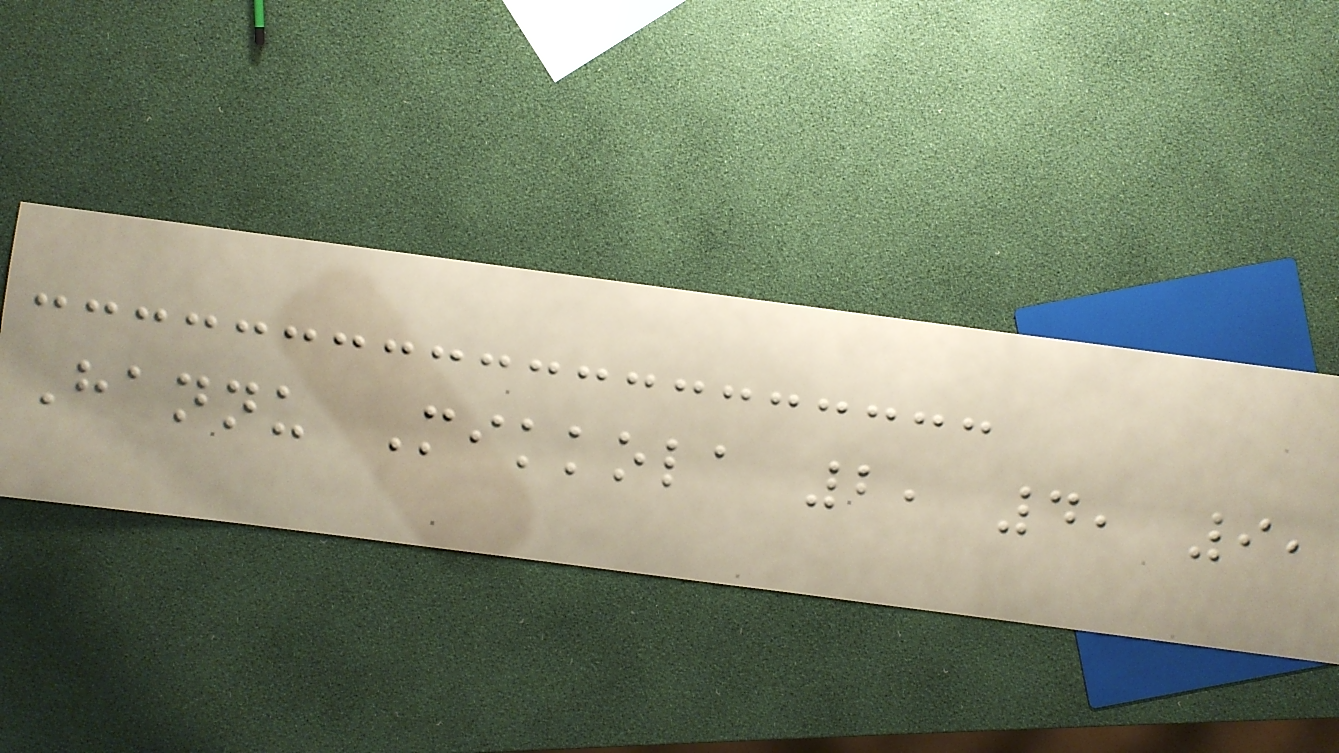Hannu Mikkola 2, 4, 9,
